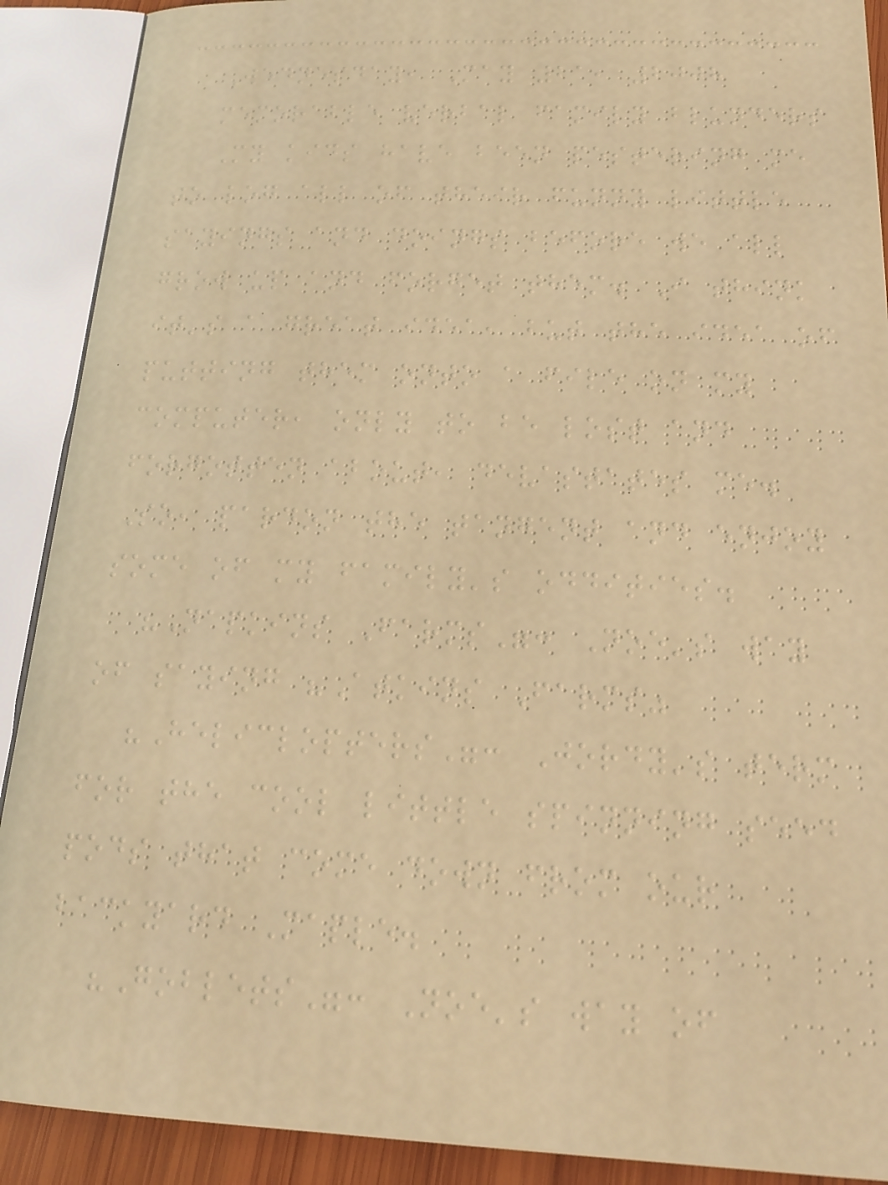Wednesday, May 21, 2008
memorable verbal family blunders
My kids have been pestering me
to log all of their funny little
sayings and doings before we all
grow up and forget them. I think
it's a great idea, but the idea of
putting them onto a file on my
computer, only to be lost and
forgotten about, devastates me.
So, pardon the tangent and enjoy
some of my family's oddities.
"Napkins Farms": Noe's way
of saying "Atkins Farms"
"Heliclopters": Jordy's term
for the cool little spinning seed
pods that come down from our
backyard Maple.
"Goblets": Noe's way of
